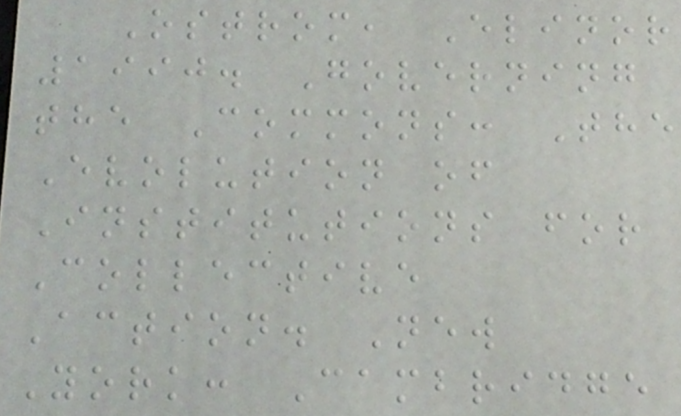Ostrom, Elinor
1990. Governing
the Commons: The
Evolution of
Institutions for
Collective
Action. New
York: Cambridge
